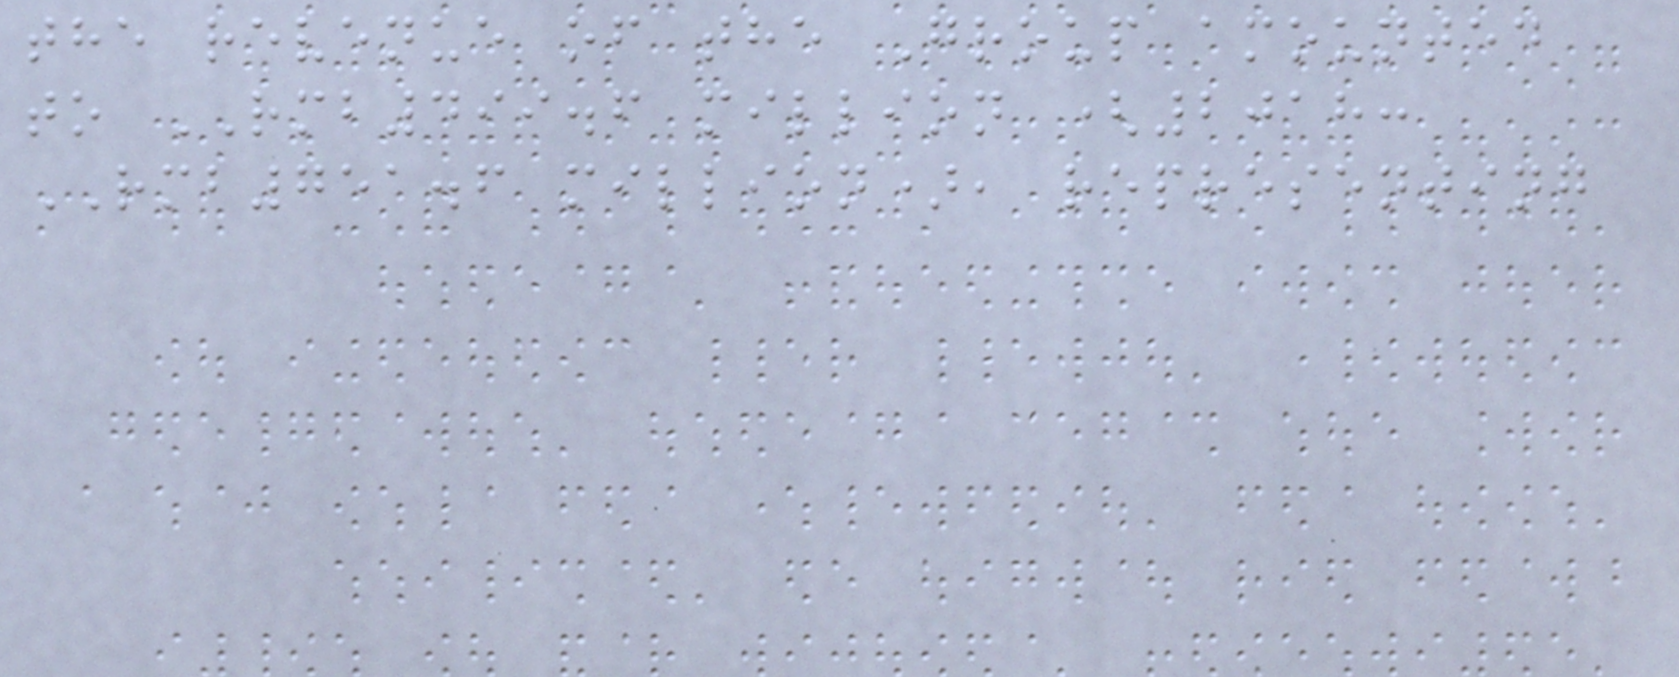the revenue of the Group amounted
to RMB499.6 million (2018:
RMB751.6 million), representing
